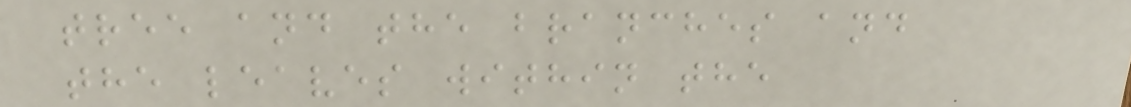tree and the branches and
the leaves within the
